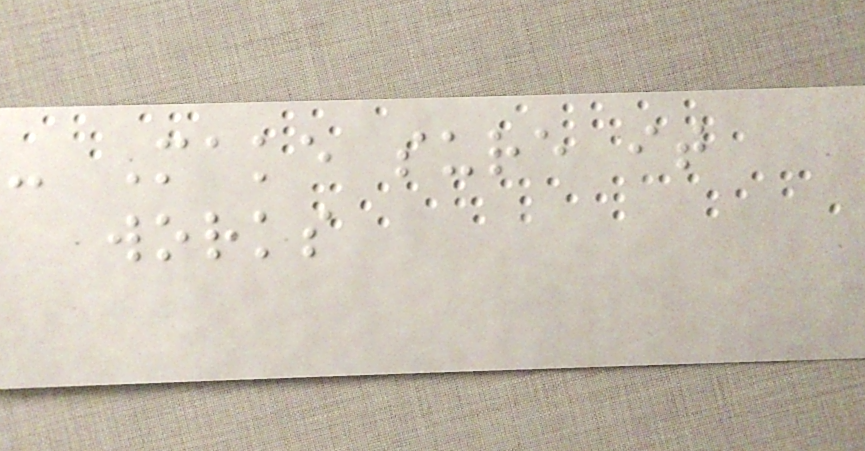- Make sure it
works
